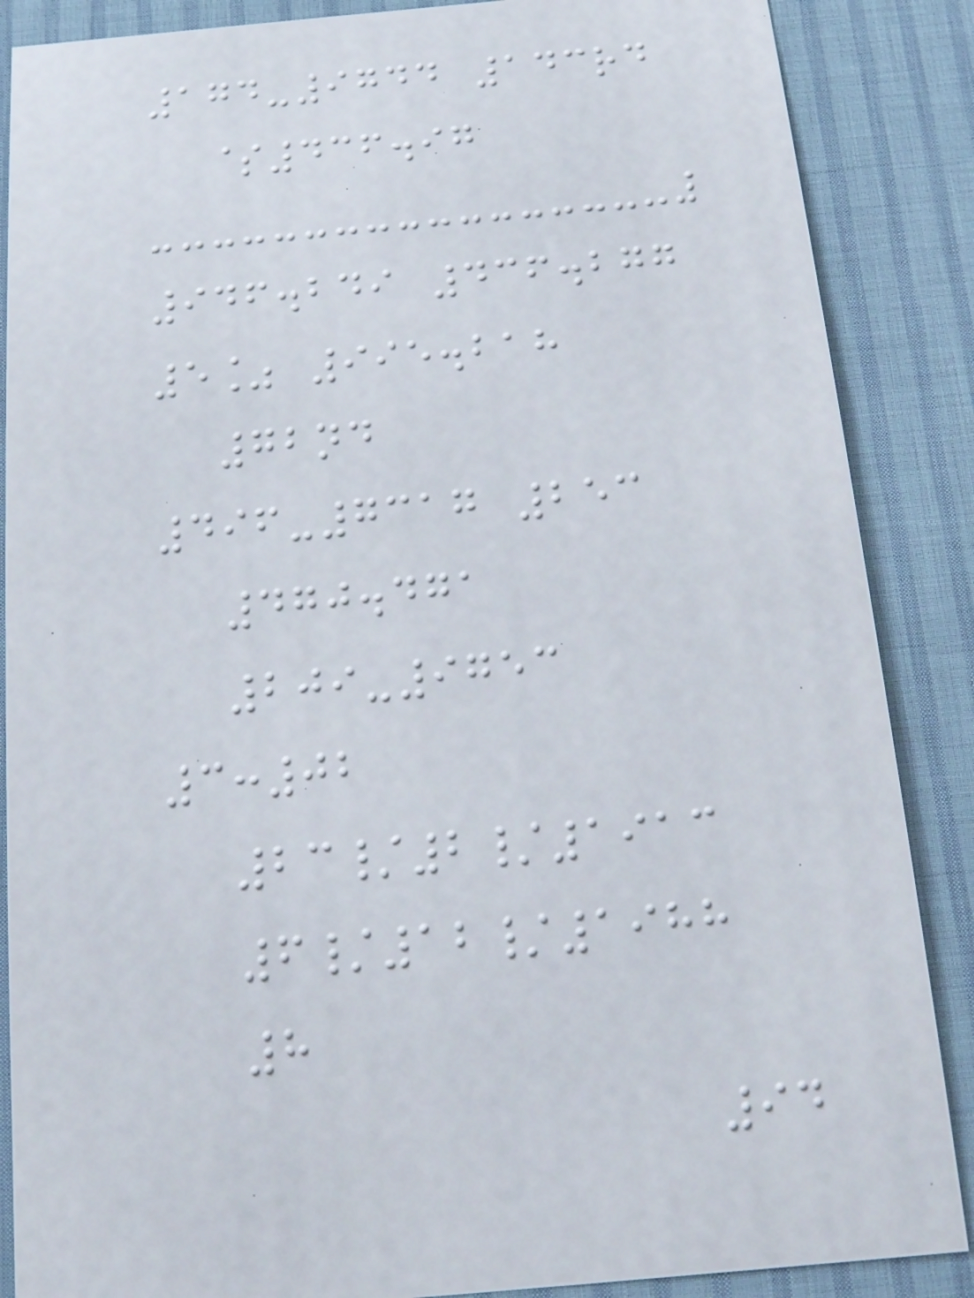174-9744 143rd
$436.97
946.249 436.277
5% 995.218
72nd
496-7317 253
470.471
209-9753
3:02
23/2/1913
6/12/1988
8
94
